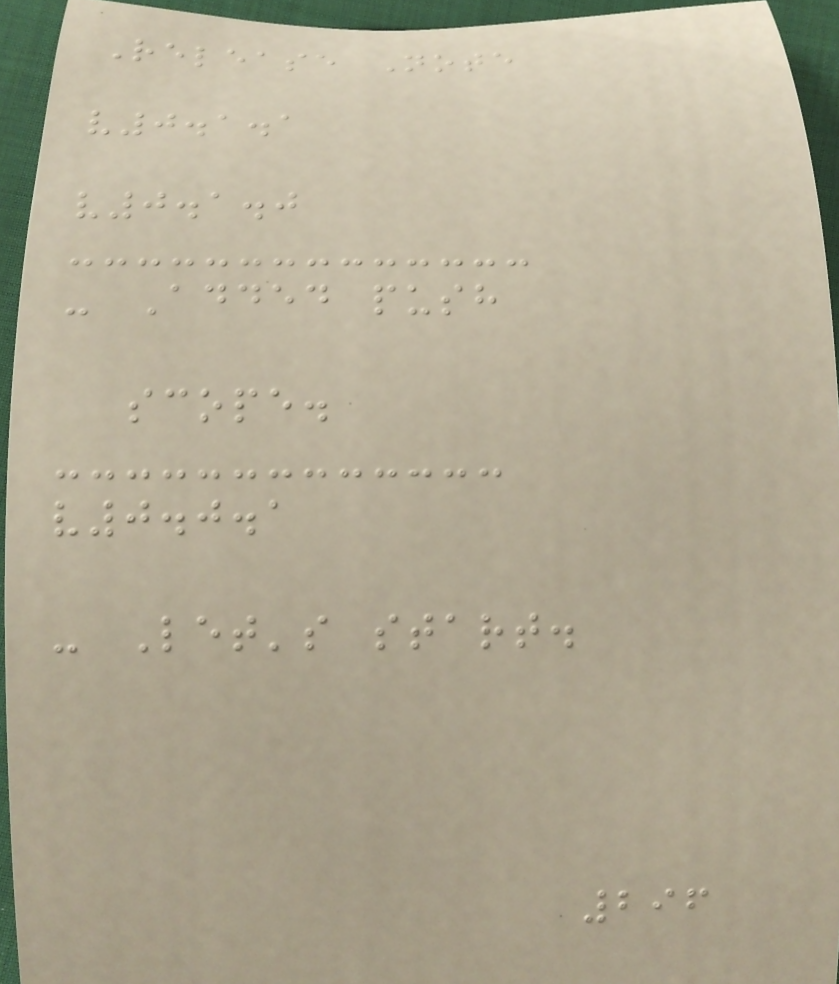Release Note
v0.1.1
v0.1.0
- Added push
scope.
v0.0.1
- Let's start.
296
